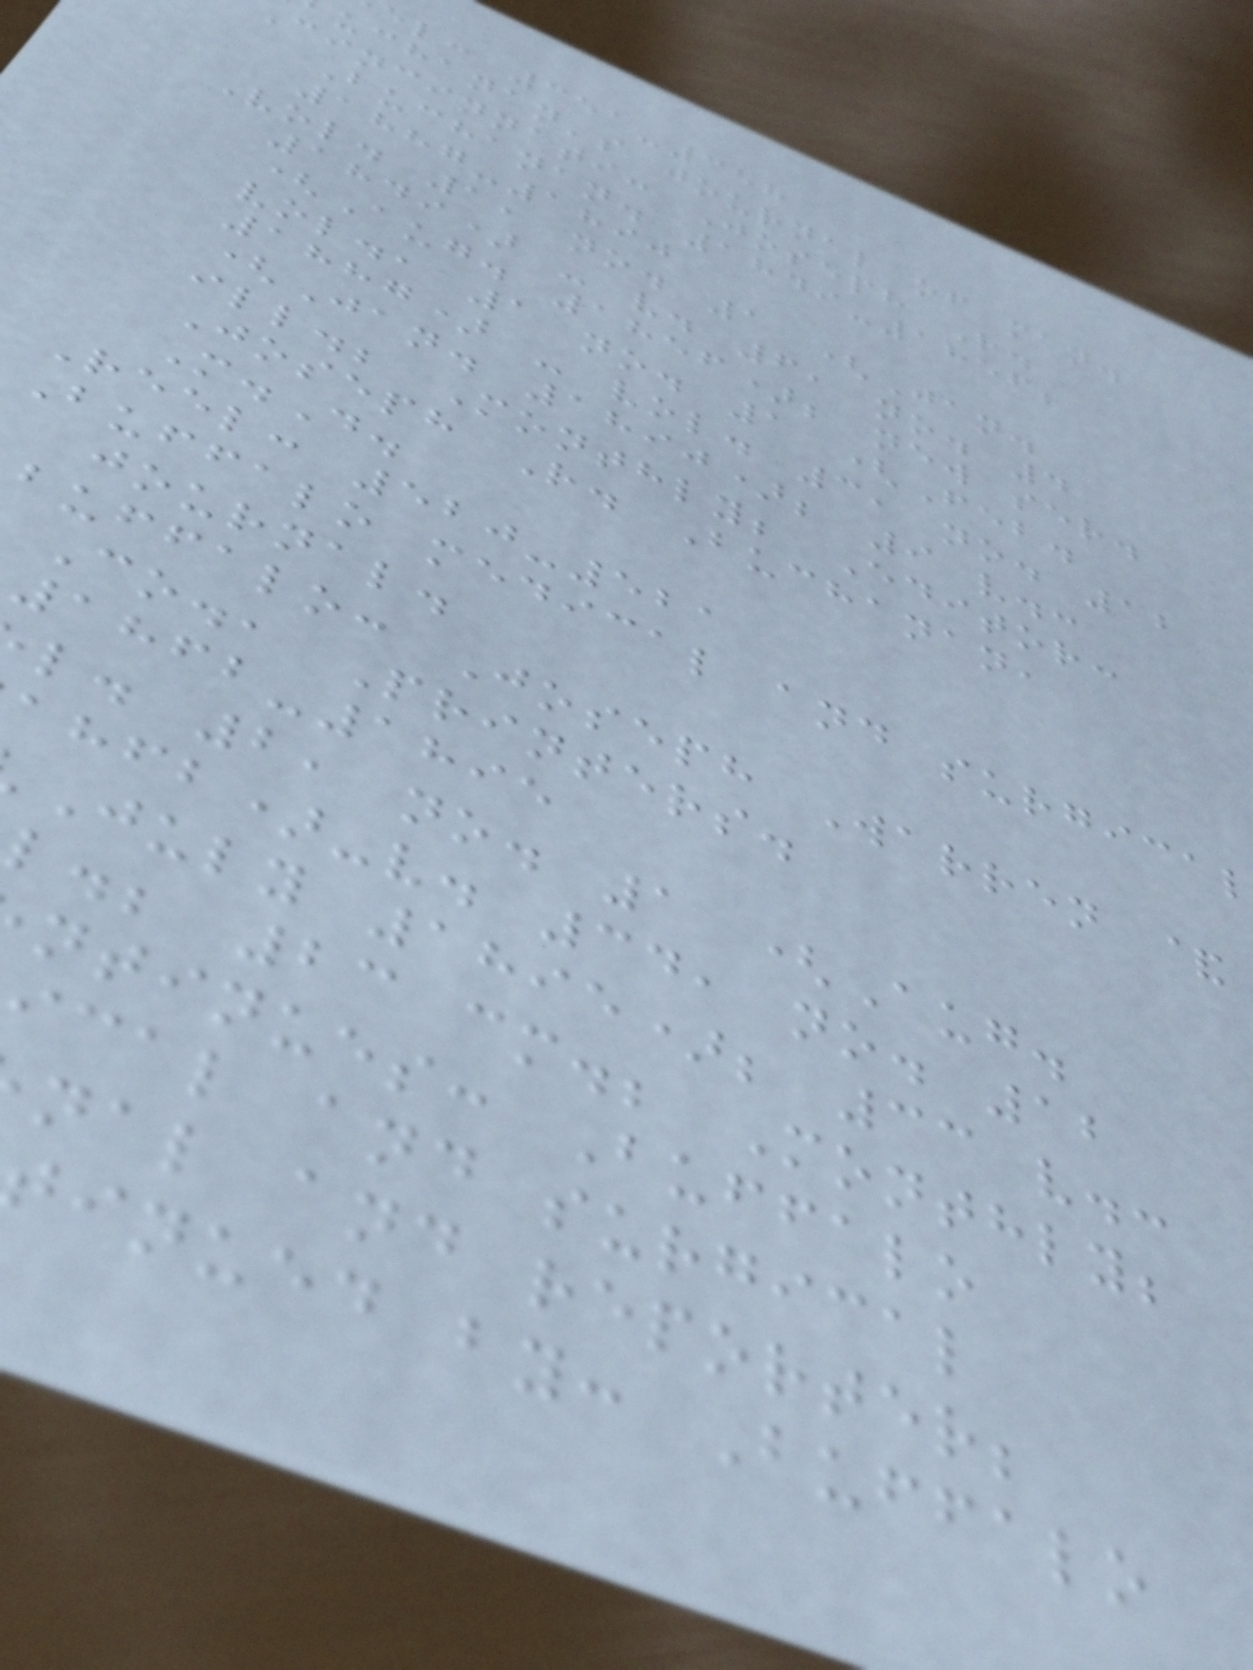el: 351-358
uchanan's journal of man.
cincinnati: Joseph R.
Buchanan. 1849-1856;
1887-1890
Vol. 1, no. 1 (Jan.
1849) - v. 6, no. 4
(Aug. 1856); new ser.
vol., 1 no. 1 (Feb.
1887) - vol. 3, no. 12
(Jan. 1890); 9 v.:
ill.; Monthly; Editor:
Joseph R. Buchanan,
M.D.
Reel: 520-521
Buffalo medical and surgical
journal.
buffalo: Joseph Warren &
Co., Printers.
1862-1895
l. 2, no. 1 (Aug.
ahfb)-v. 34, no. 12
July 1895); 33 v.:
l.; 23 cm.; Monthly;
ntinues: Buffalo
ical and surgical
nal and reporter;
inued by: Buffalo
